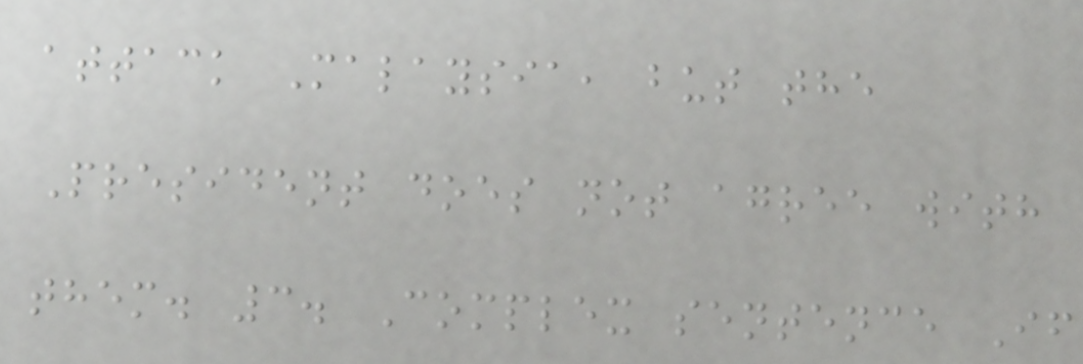attack Malaysia, but the
President does not agree with
them. 3. Complex sentence If
